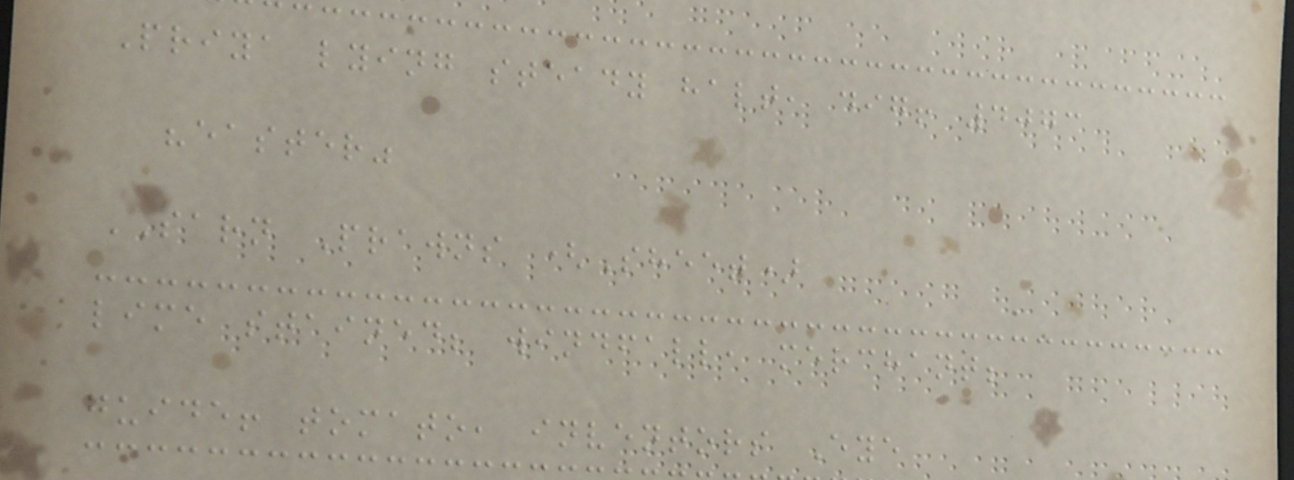Priya lying steady halt, dig! 4073
"easter"
SARN Prawns (Sheet)
lime stained; windfall, merchant;
guide! tomato, inventors Eye
